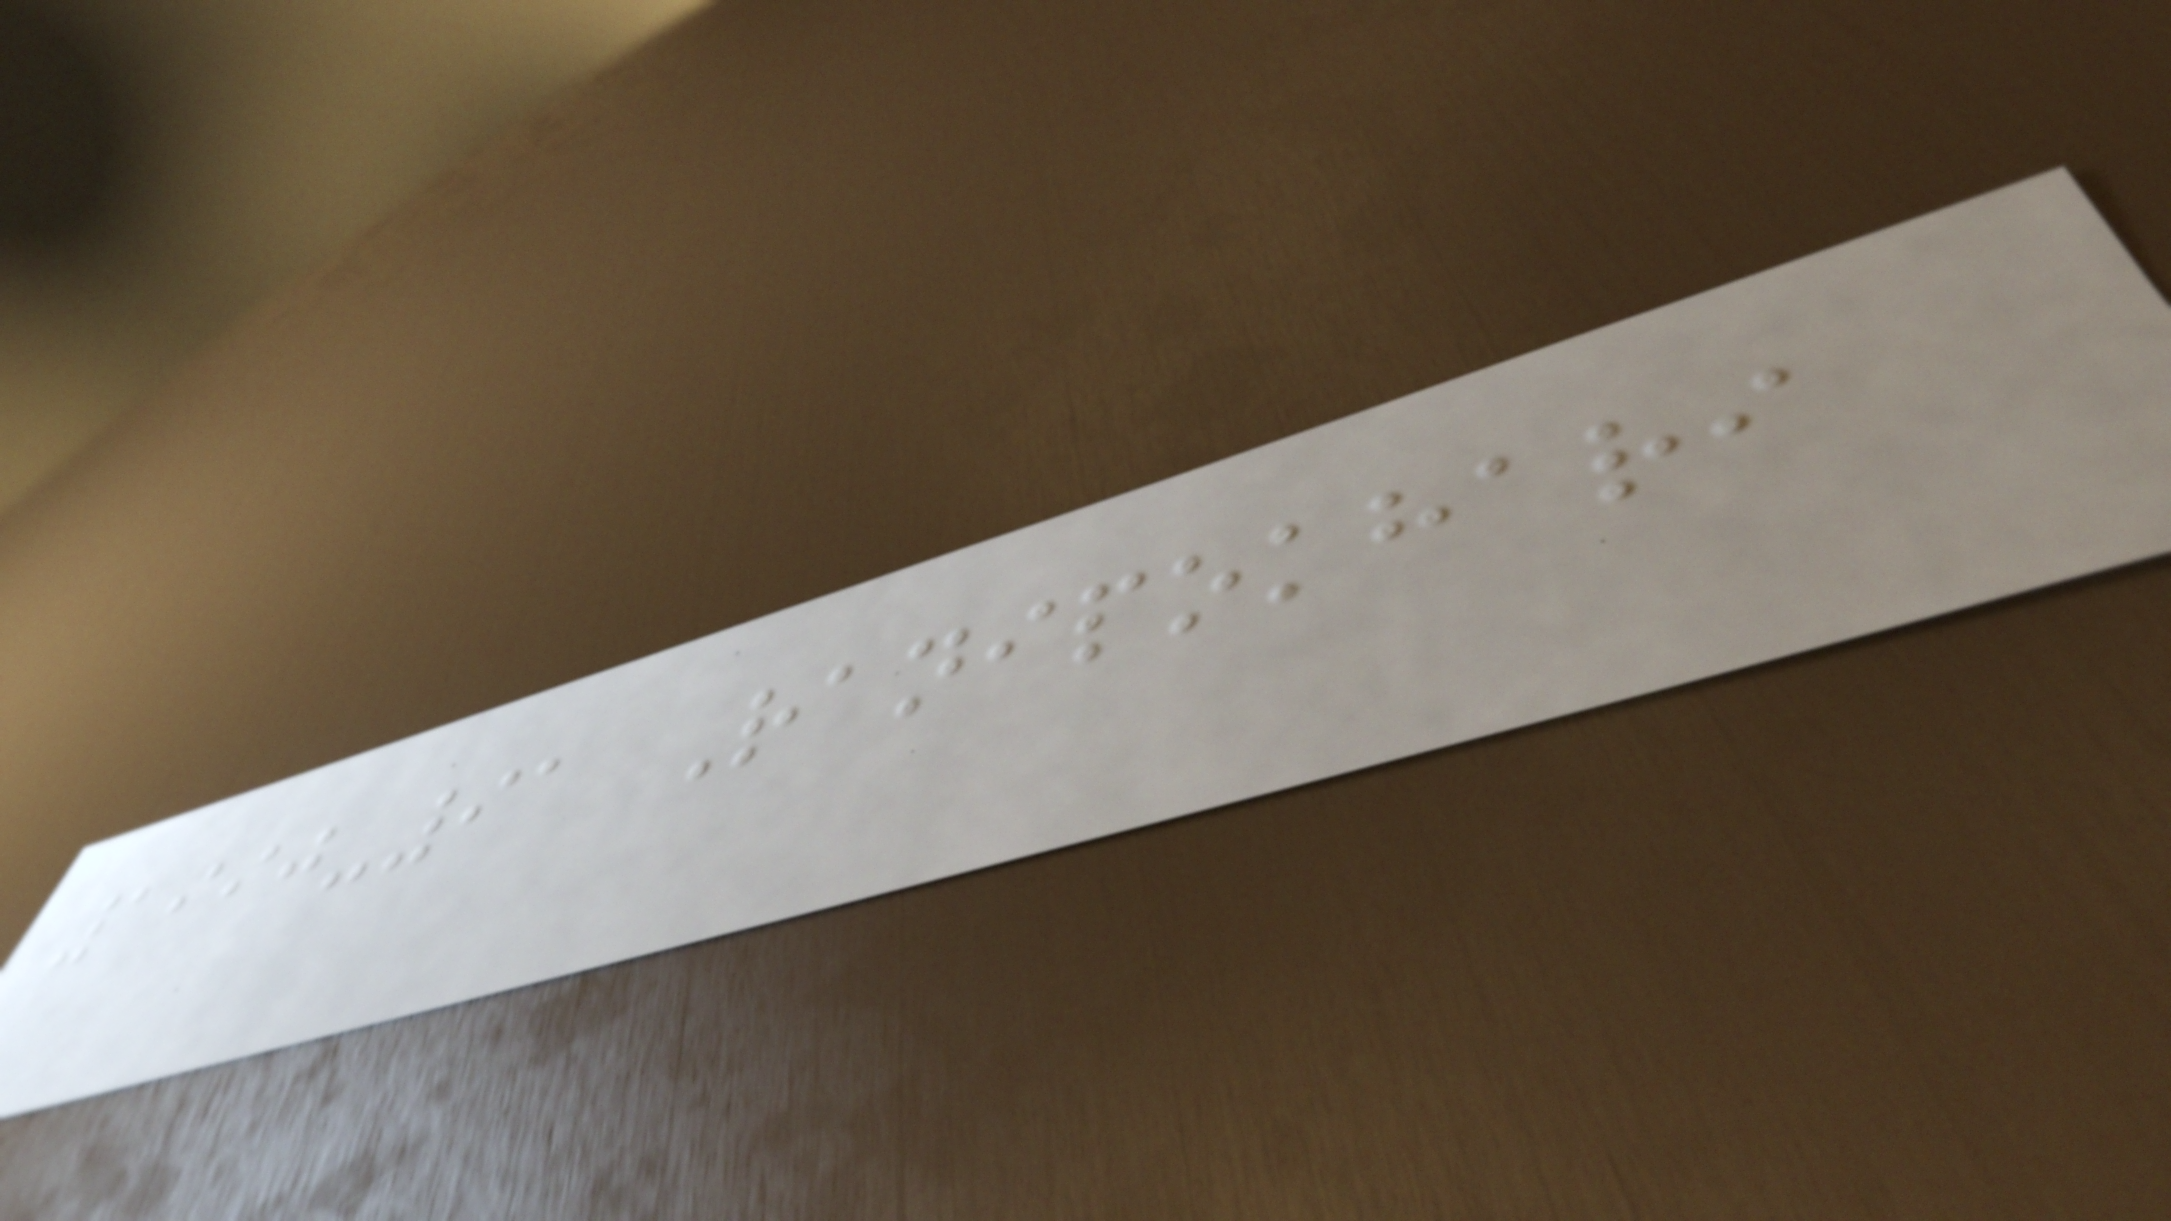1990-91 Ranipokhari
